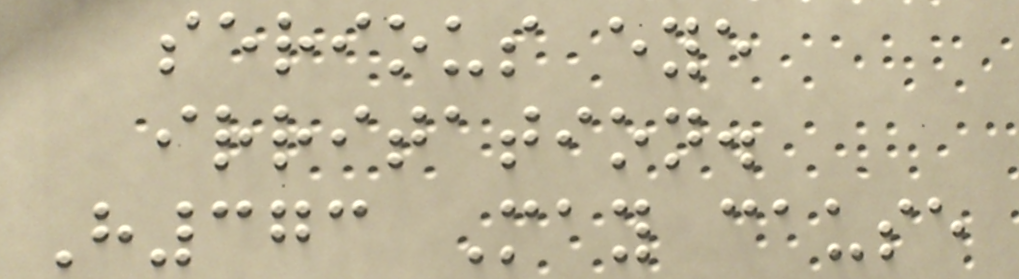serious eye
irritation.
H373 May cause
